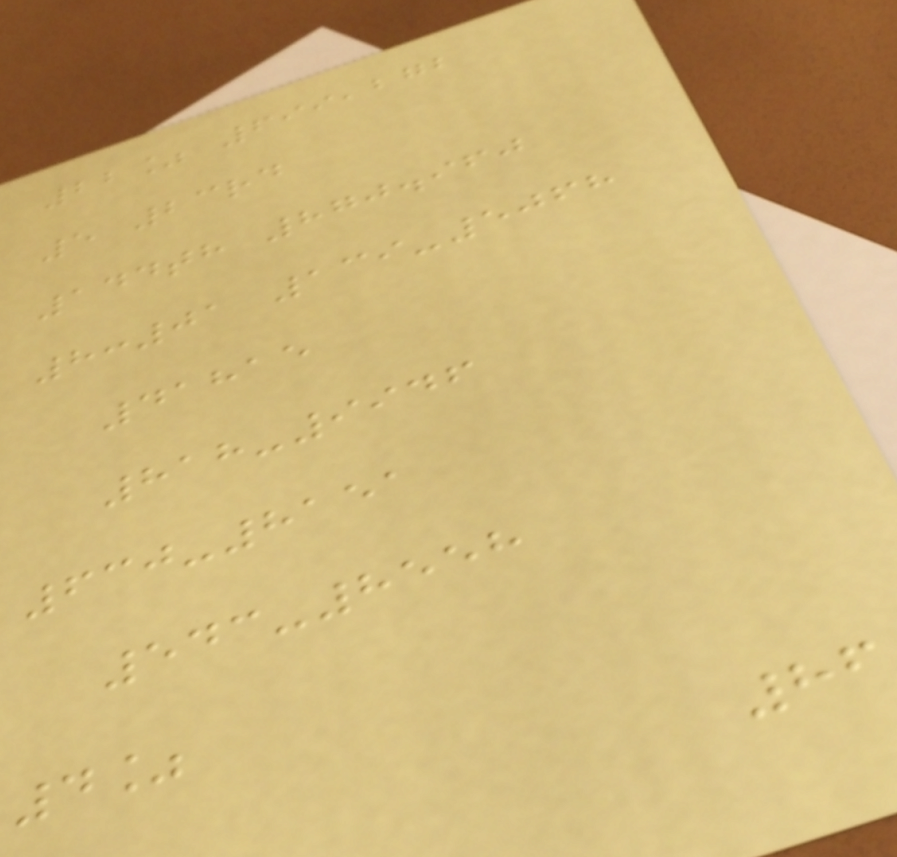22% 699,272
5 23rd
144th 870.960
8:01 139-5068
41815
818-9946
630-8151
543-8558
4%
86
